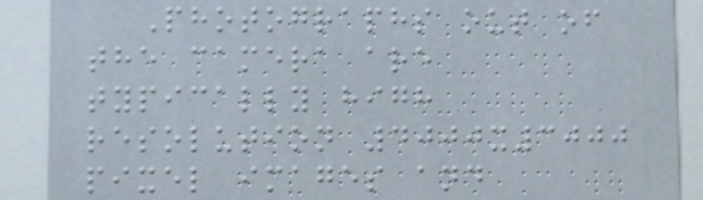Photographs out of
the camera are
typically high
resolution 4000x3000
pixel images and
